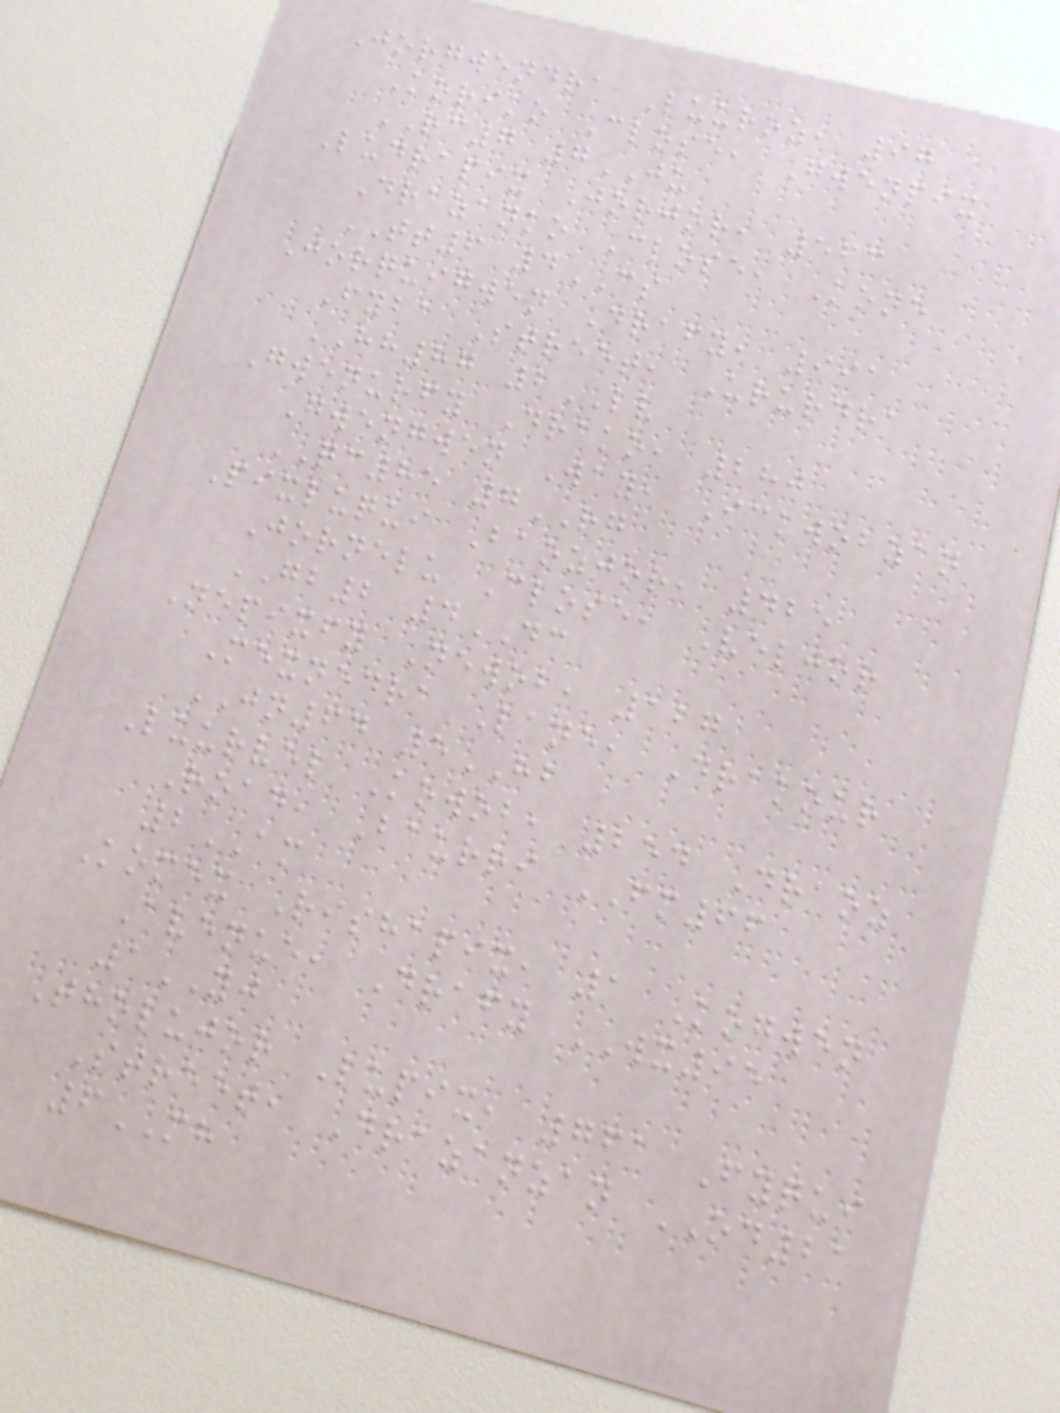Jorgwendra Luuroz, 97
Koriko Close, Gwenpix
RC7 7JU
Ludrapix Jorjor, 563
Drazanko Close, Kone
TT6 4CS
Jorquigwen Drafy, 991
Fyba Street, Ururdra
HH87 2LV
Gwenurfy Drako, 280
Gwengwen Way, Ickwobzan
QC85 7RG
Pixluqui Baozjor, 425
Jornelu Close, Veljor
GB2 4DC
Nepixfy Newob, 127
Mexnedra Lane, Drakour
JN64 5HB
Luurvel Kowob, 254 Draoz
Road, Baurri FM66
2AM
Komex Rishapix, 1 Kogwen
Avenue, Drafy WX95
1YJ
Tholujor Lupix, 761 Fyqui
Street, Drazanzan OD21
6MH
